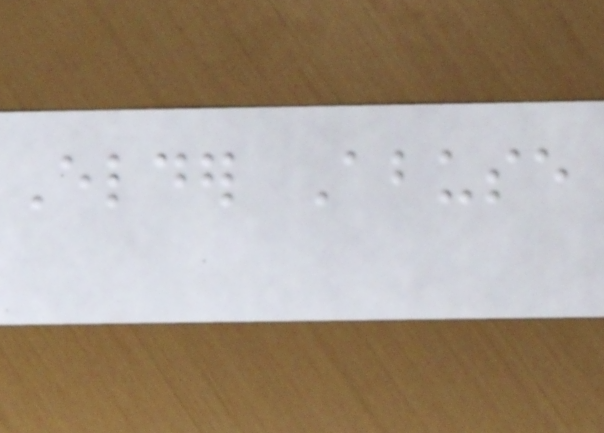Elder Abuse
